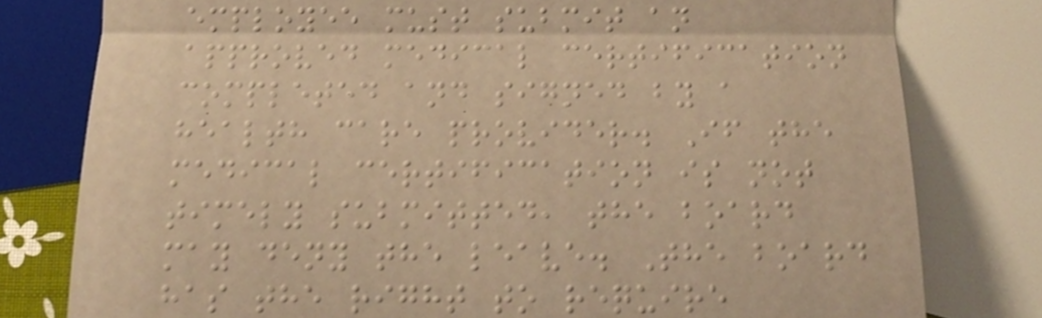employee must submit an
approved medical certification
completed and signed by a
health care provider. If the
medical certification is not
timely submitted, the board
may deny the leave. The board
has the right to require
